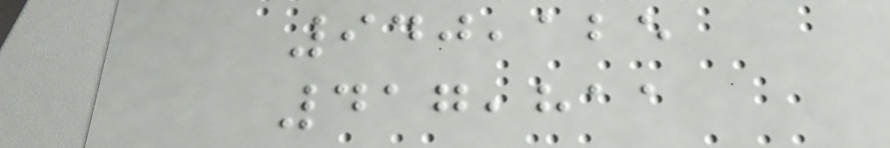940,125
417,811
